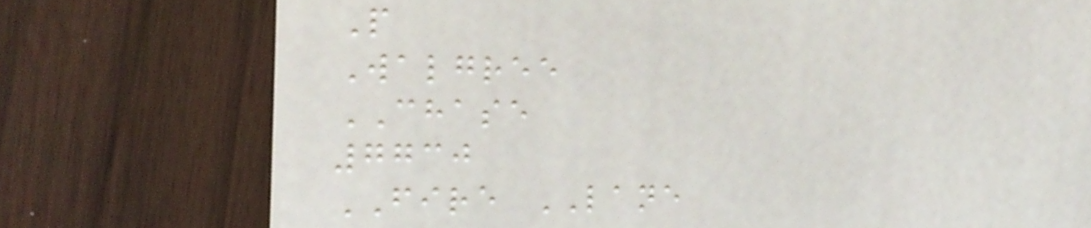P
Walgree
CHASE
7730
FIRE LANE
